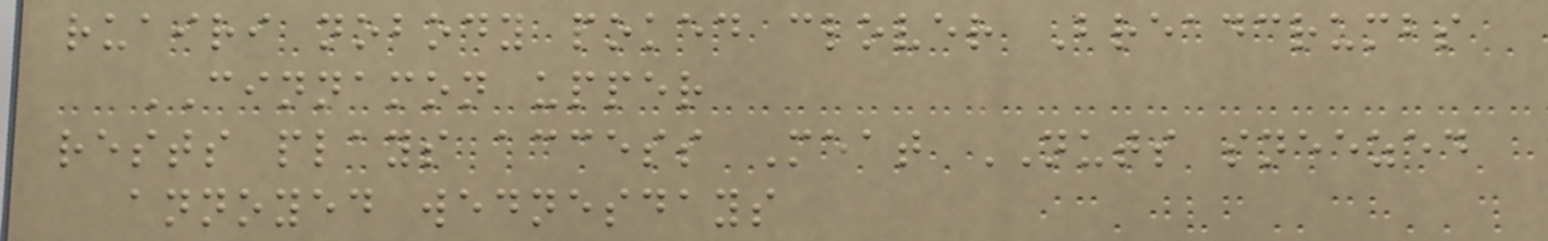ruairi nobody poked clover Breadcrumbs
CINNAMON upper
rests plays access Meat NUTS sneezed
annoyed wednesdays
